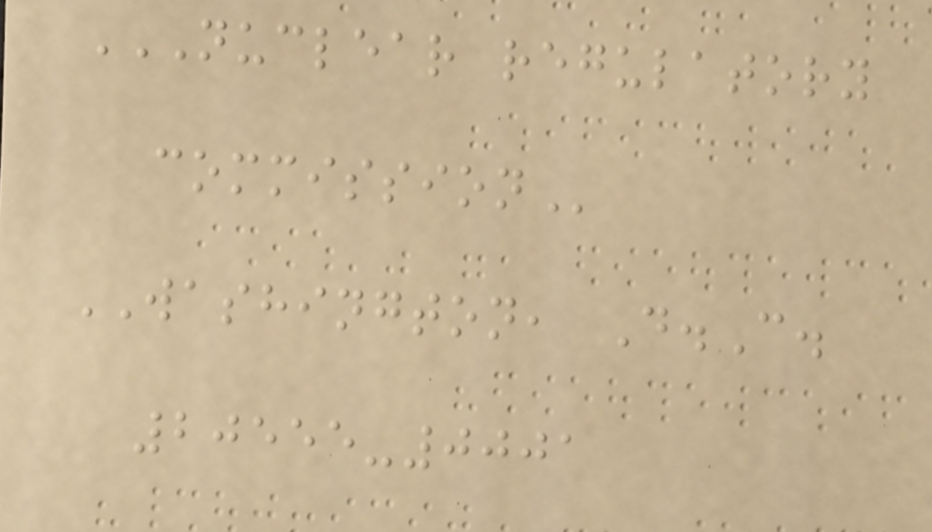NUCLEAR REGULATORY
COMMISSION
WASHINGTON, D.C.
20555-0001
